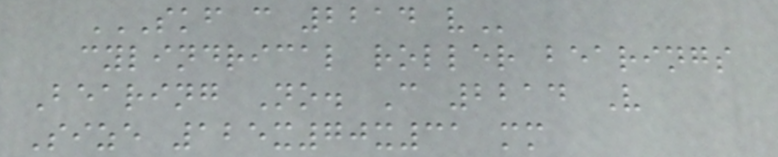SKF C 2214 V
cylindrical roller bearings
Bearing No. C 2214 V
Size 125x70x31 mm
